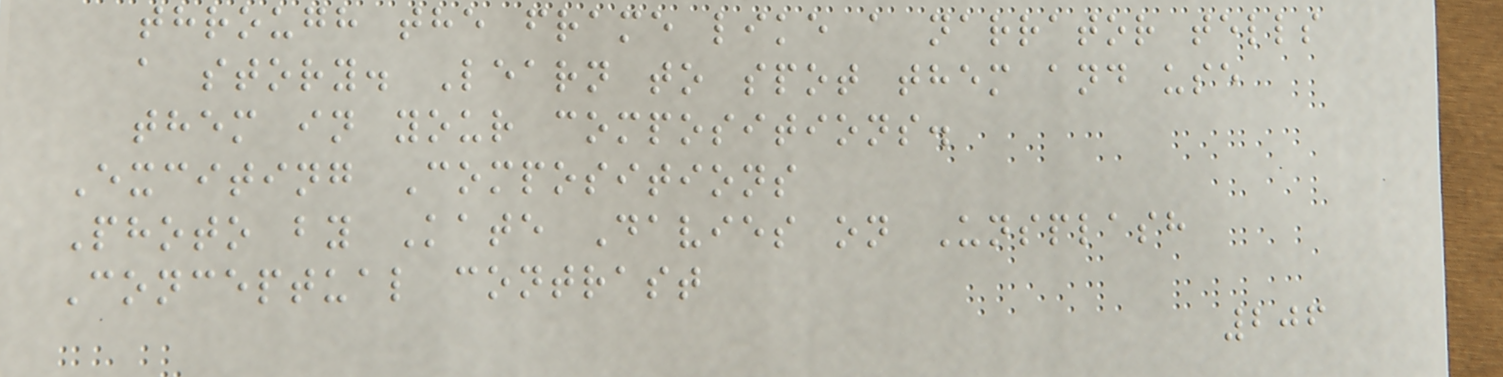through the frame like a narrator tells
a story. Learn to spot them and use
them in your compositions.
Exciting Compositions
Photo by Kate Davies on Unsplash
Conceptual contrast
206
